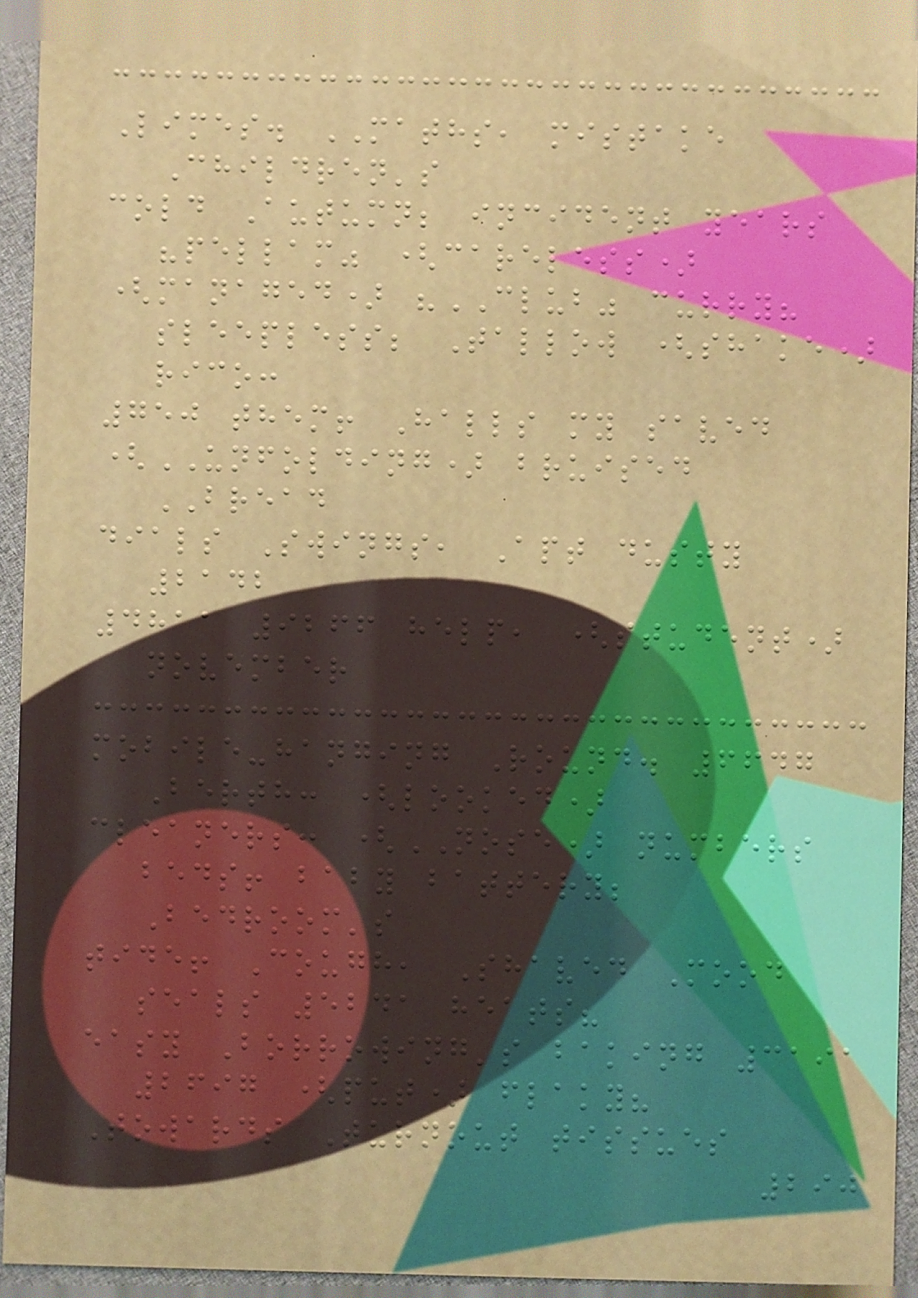Limes. MATHS, mistake
Children's
cold Autumn; incident years
"pellam" (careless)
(managed) "CLUB" curry?
sleepless; Tallow (shake)
rico:
750 them! Halls my saved
(UNFOLDING) bruised
BREAD
dials Swings, Apt dusty
2142
4811 9266 help, (student)
november
mobile-hanging Round. 6647
Berth: (looked)
cleaners: (NOSE) numbers
beds! baby battery;
Bedroom's
tide! Cough, Shaved Mood
seals 5241 heats?
easy Borrowing's baking 3191
2697 (put) flaky?
Towards Turnout tissues
290
